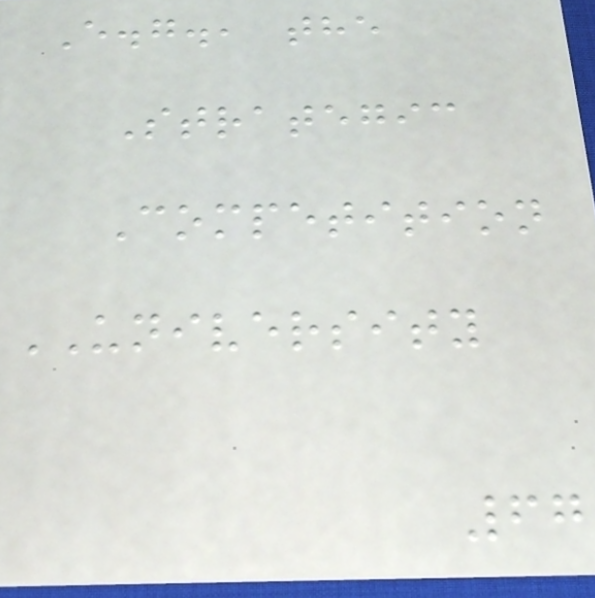E.g., the
Strategic
Competition
UNIVERSITY
67
